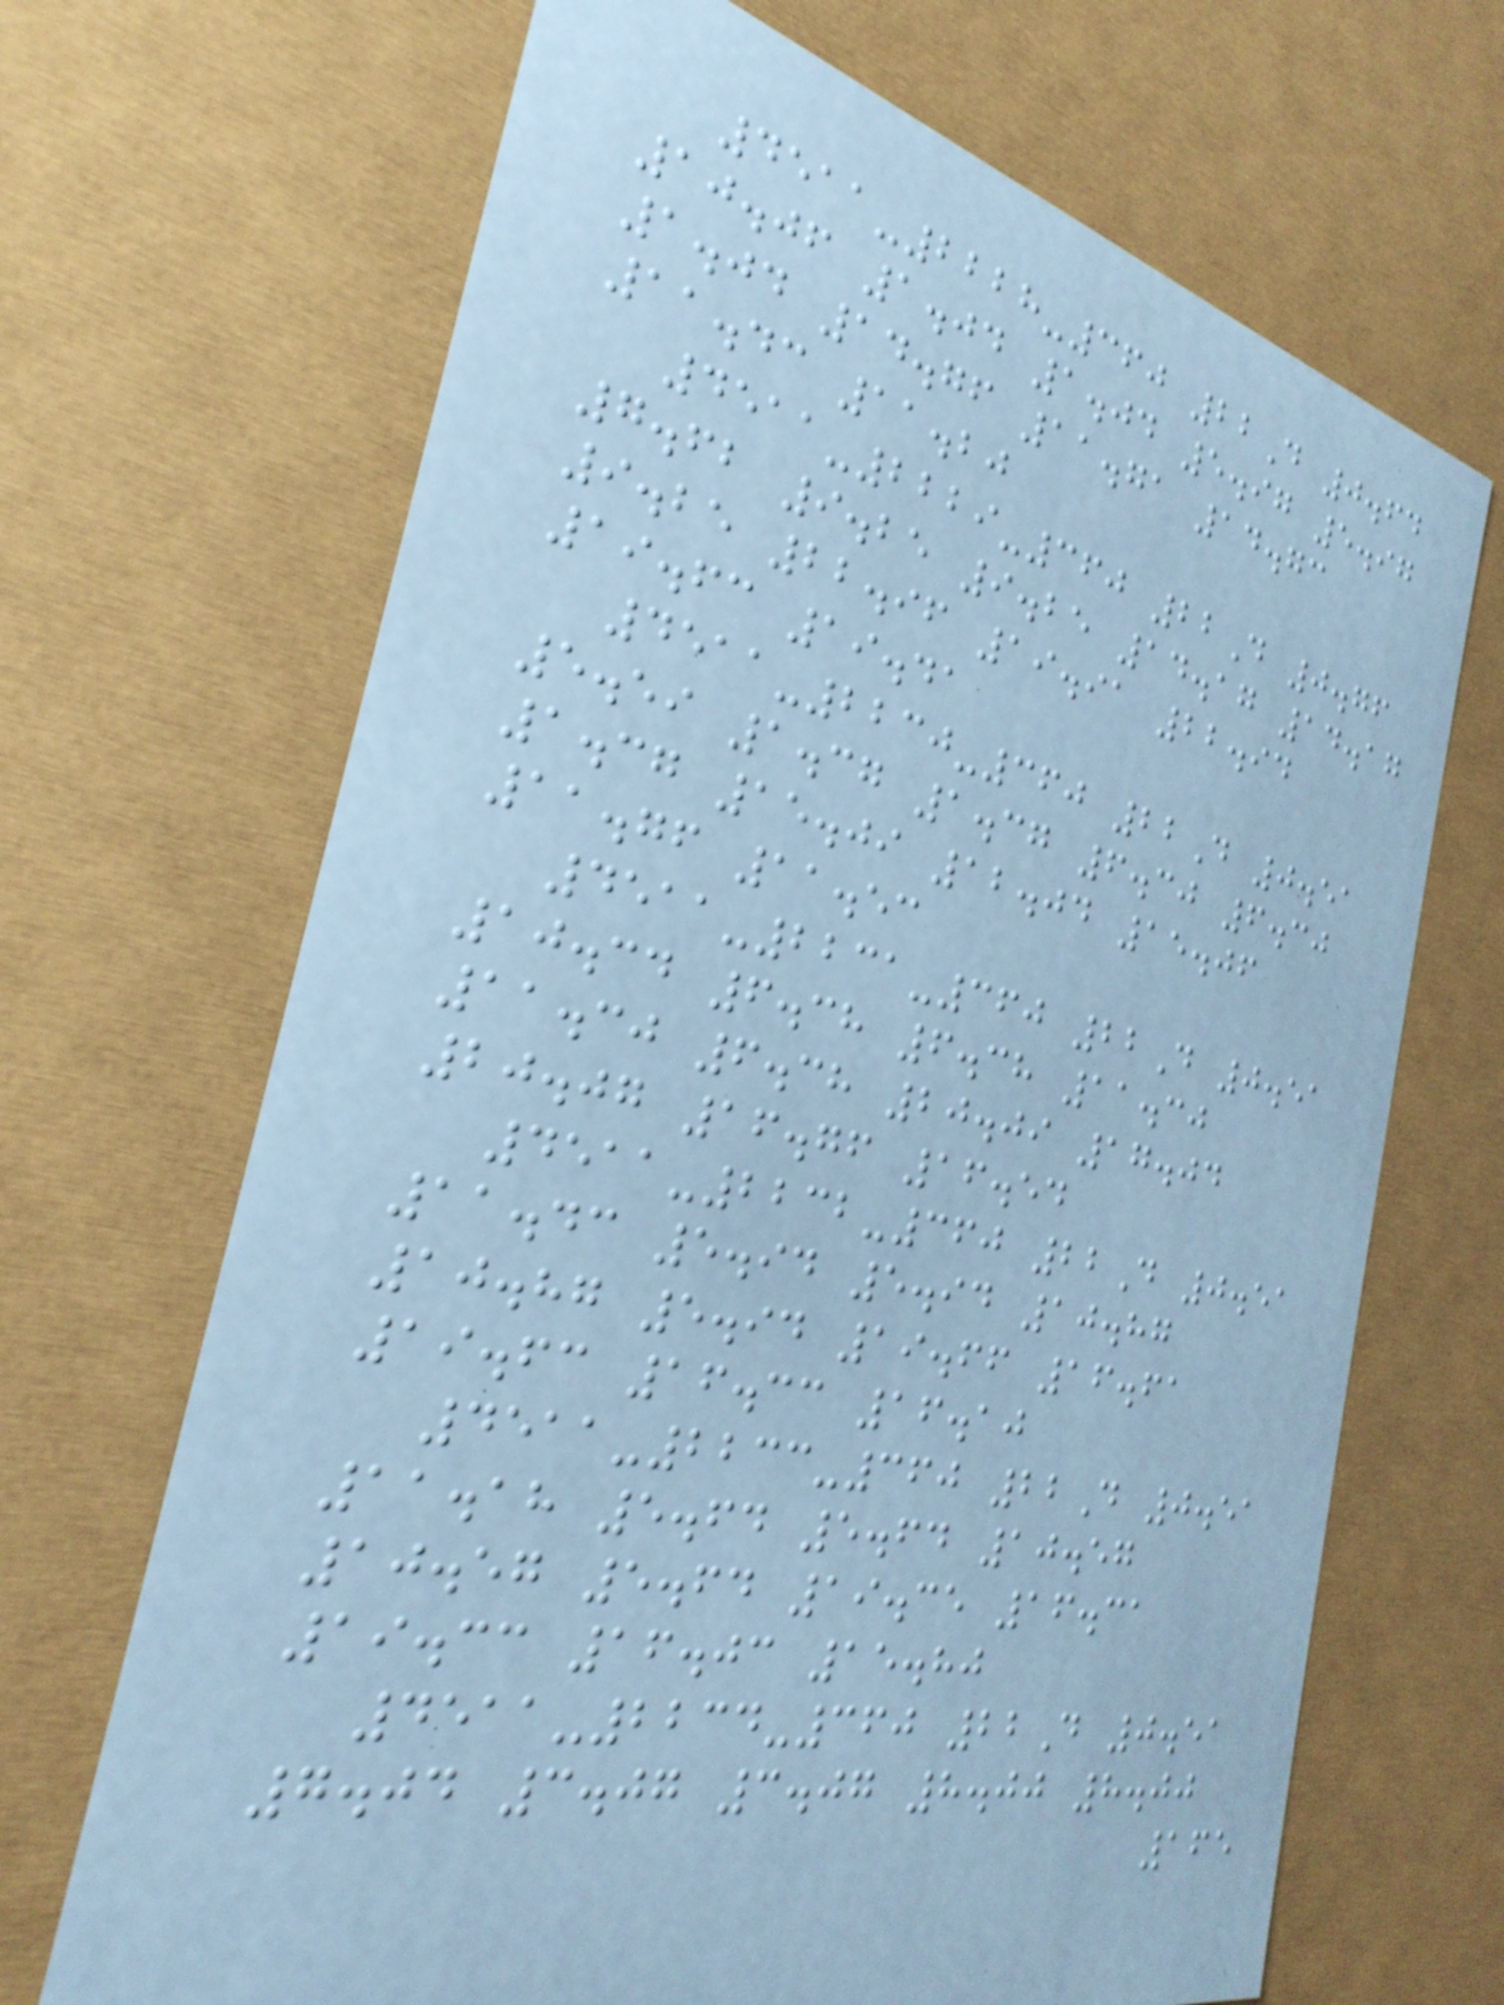4511-2228-360 22D 0.64
10.06 1.04 1.04 5.97 5.97
1.04 14.76 11.71 14.73
11.43 11.20
4511-2229-360 22D 0.76
7.62 9.25 9.25 14.17 14.17
9.25 22.96 19.91 22.94
19.63 19.41
4511-2230-360 22D 0.51
5.59 1.37 1.37 6.30 6.30
1.37 15.09 12.04 15.06
11.76 11.53
4511-2231-360 22D 0.51
10.34 6.38 6.38 11.30
11.30 6.38 20.09 17.04
20.07 16.76 16.54
4511-2232-360 22D 0.51
11.43 5.94 5.94 10.87
10.87 5.94 19.66 16.61
19.63 16.33 16.10
4511-2233-360 22D 0.51
11.18 5.64 5.64 10.57
10.57 5.64 19.35 16.31
19.33 16.03 15.80
4511-2234-360 22D 0.51
7.04 3.07 3.07 8.00 8.00
165
